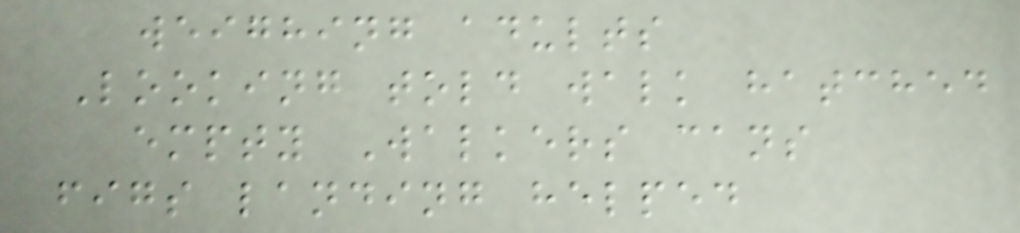weighing adults
Looking told walk hatched
empty Walkers cans
figs landing helped
